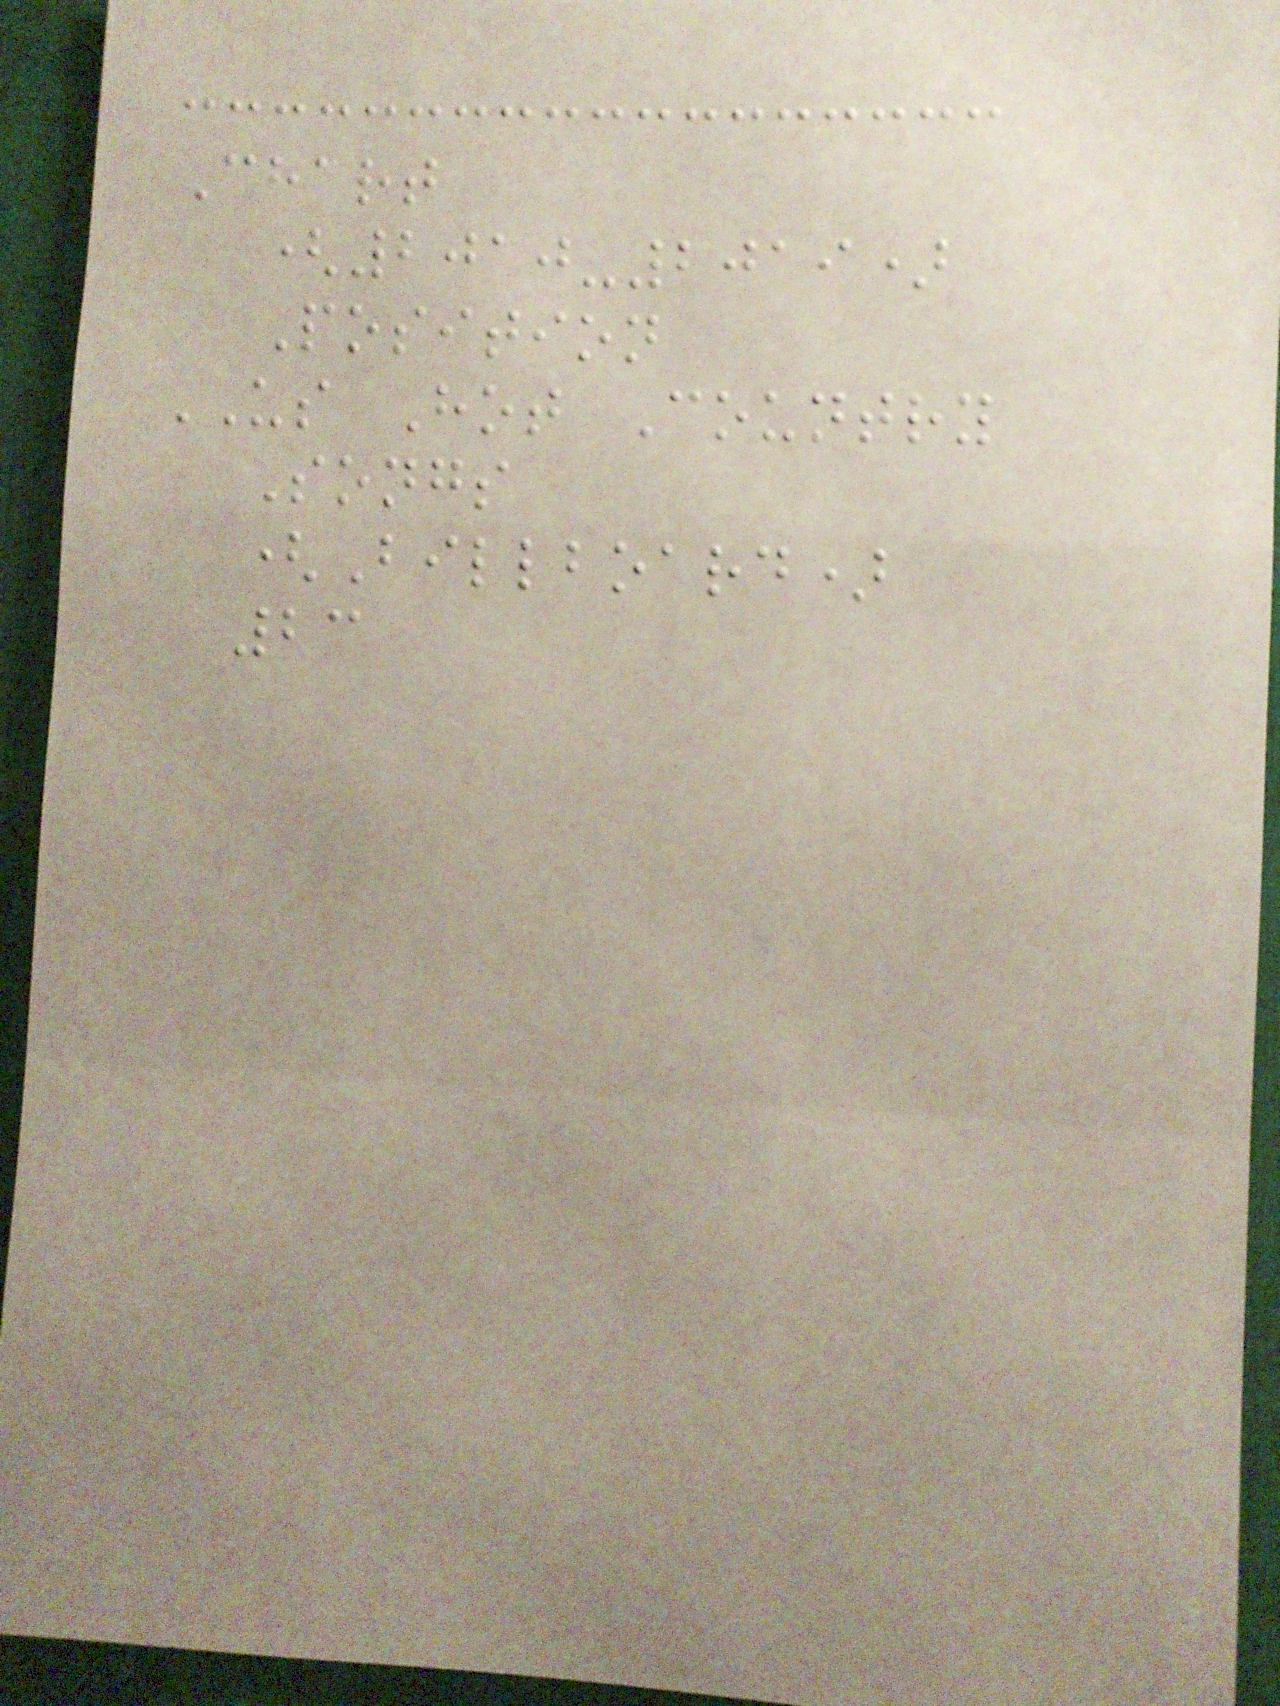Chart
(2010-2019)
Position
US Hot Country
Songs
(Billboard)
23
